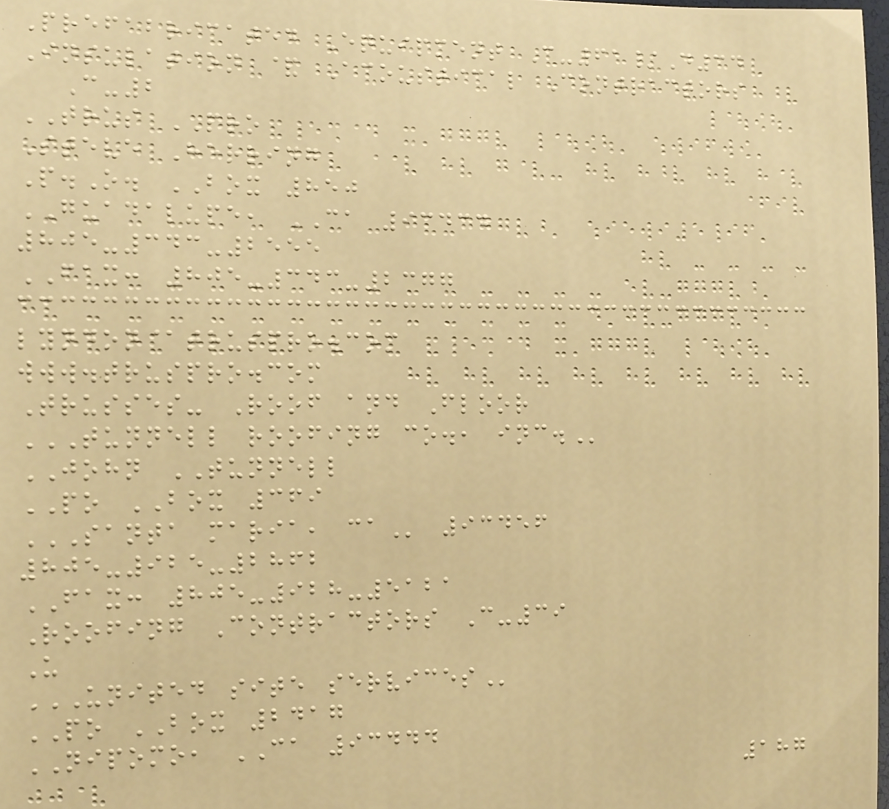Prefabricated Equipment C-61/D34
Insulation & Acoustical Contractors
C-2
TRUS PRO
Steve Herring
P.O. BOX 850
GUADALUPE, CA 93434
805-343-2555
FAX: 805-343-2377
lyndon@truspro.com
www.truspro.com
Trusses- Roof and Floor
TUNNELL ROOFING CO., INC.
JOHN TUNNELL
PO BOX 369
SANTA MARIA, CA 93456
805-925-2862
FAX: 805-928-5121
Roofing Contractors C-39
U
UNITED SITE SERVICES
PO BOX 2417
NIPOMO, CA 93444
187
